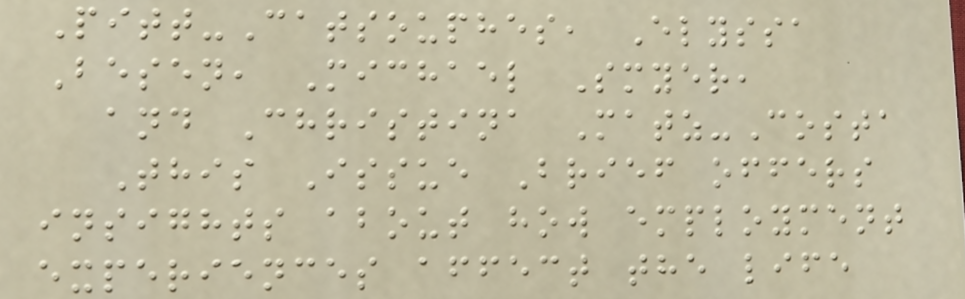Pitt-Catsouphes, Elyssa
Besen, Michael Smyer,
and Christina Matz-Costa
This Issue Brief offers
insights about how employment
experiences affect the life
